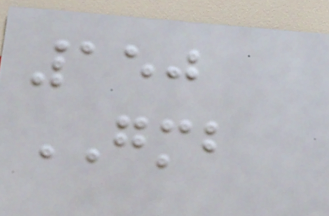150
GMB
